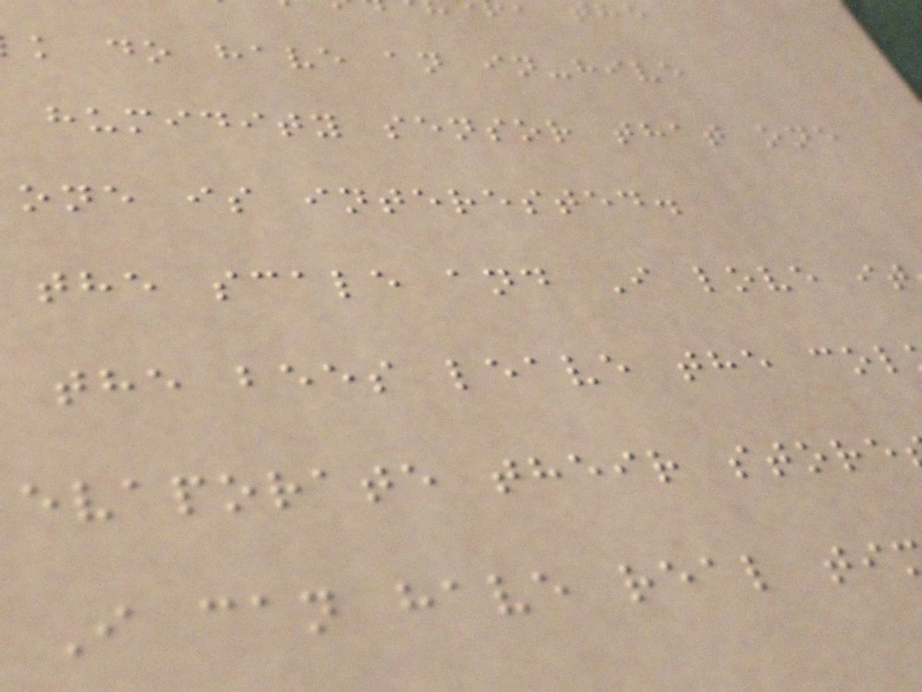k do have an in-hive
humidity sensor that one
one is interested.
the scale and I love it
the bees leave the col
evaporate their store
I can have real ti
